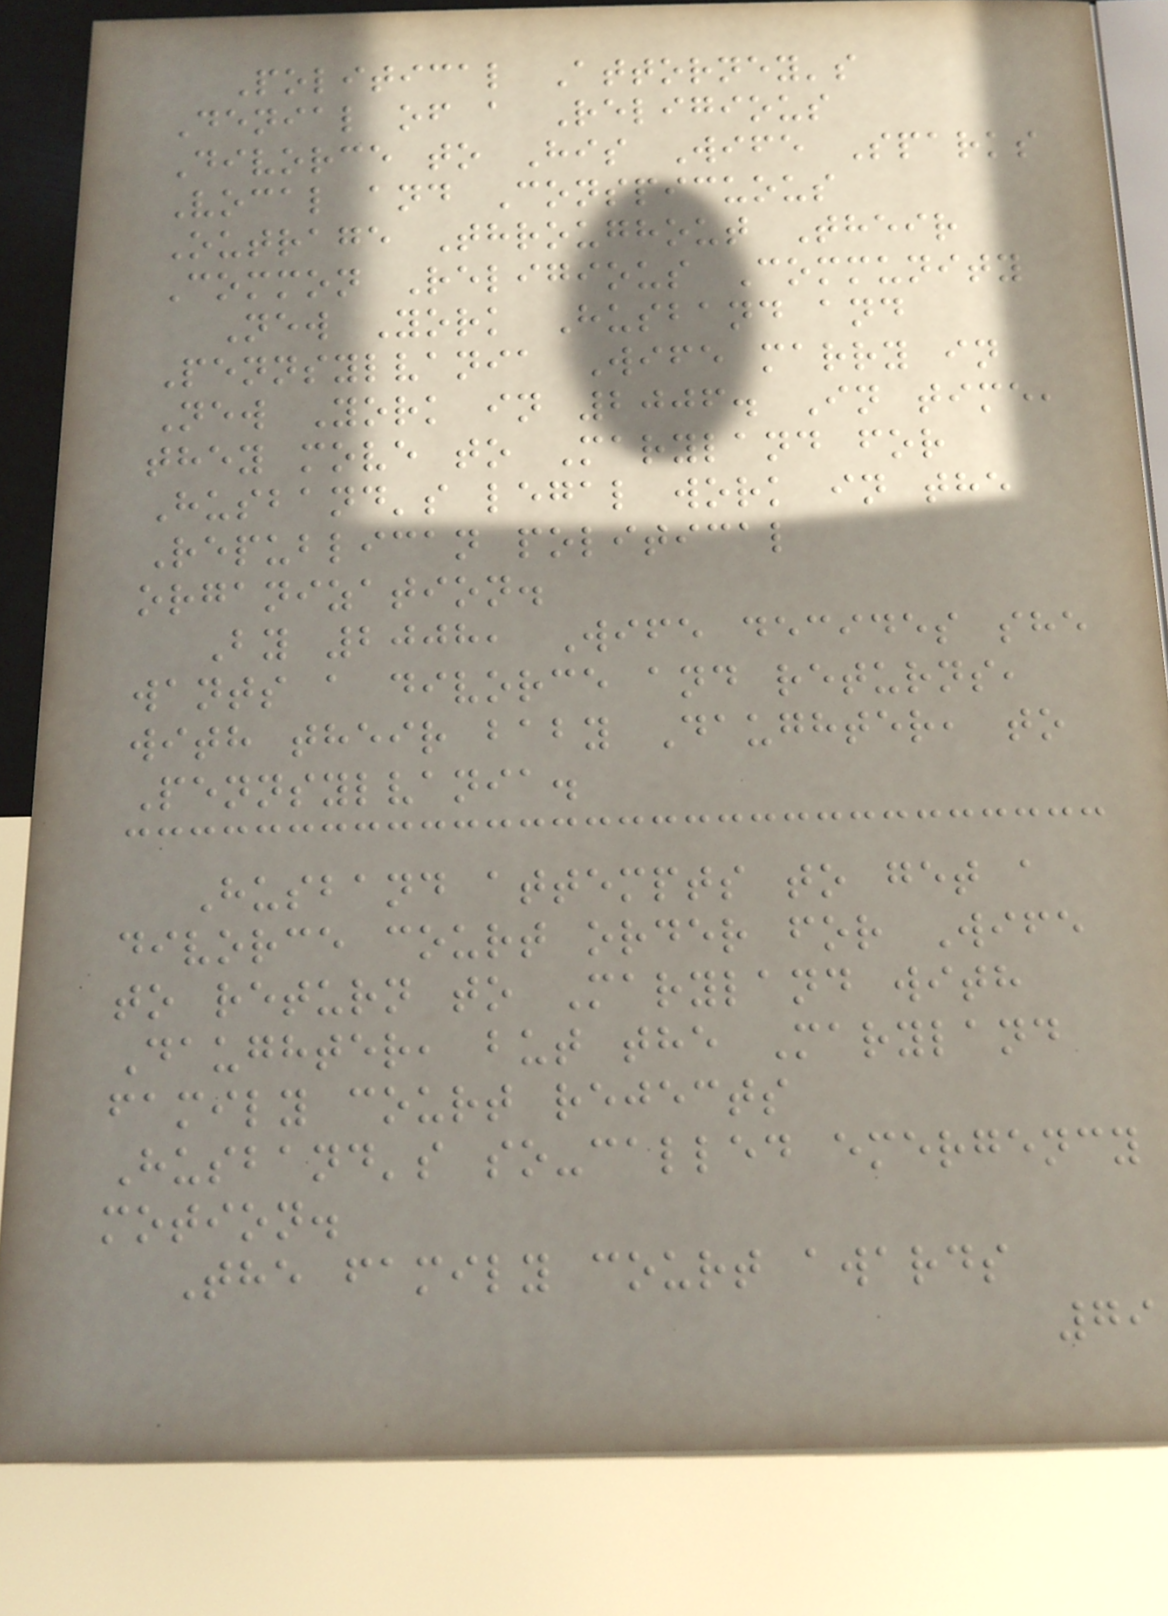Political Attorney's
Denial of a Religious
Divorce to His Wife Sparks
Vocal and Conspicuous
Outrage Throughout Their
Common Religious Community
New York Husband and
Pennsylvania Wife marry in
New York in 2006. In time,
they move to Maryland for
Husband's legal work in the
Republican political
organization.
By 2008, Wife decides she
wants a divorce and returns,
with their baby Daughter, to
Pennsylvania.
Husband attempts to get a
divorce court order for Wife
to return to Maryland with
Daughter, but the Maryland
family court rejects
Husband's so-called emergency
motion.
The family court awards
79
